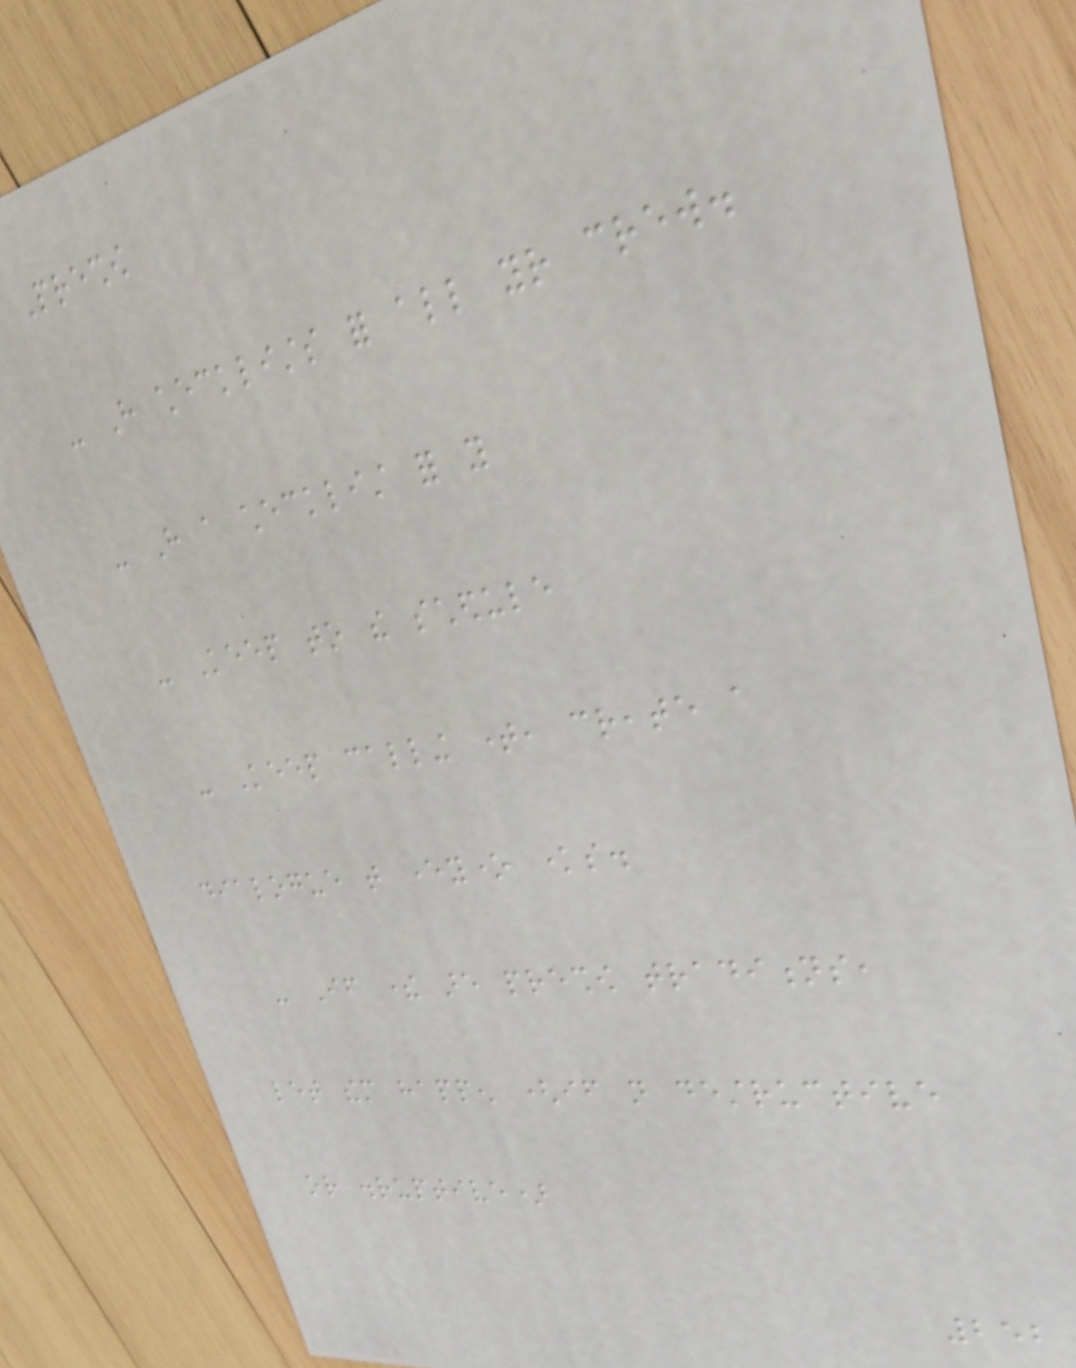Preshow
- Have checklists for all your crew.
- Have a checklist for you
- Keep to the schedule
- Keep calling time, create a
dialogue that everyone knows.
- If there are preshow traditions,
let them happen (if not destructive
or disruptive)
252
